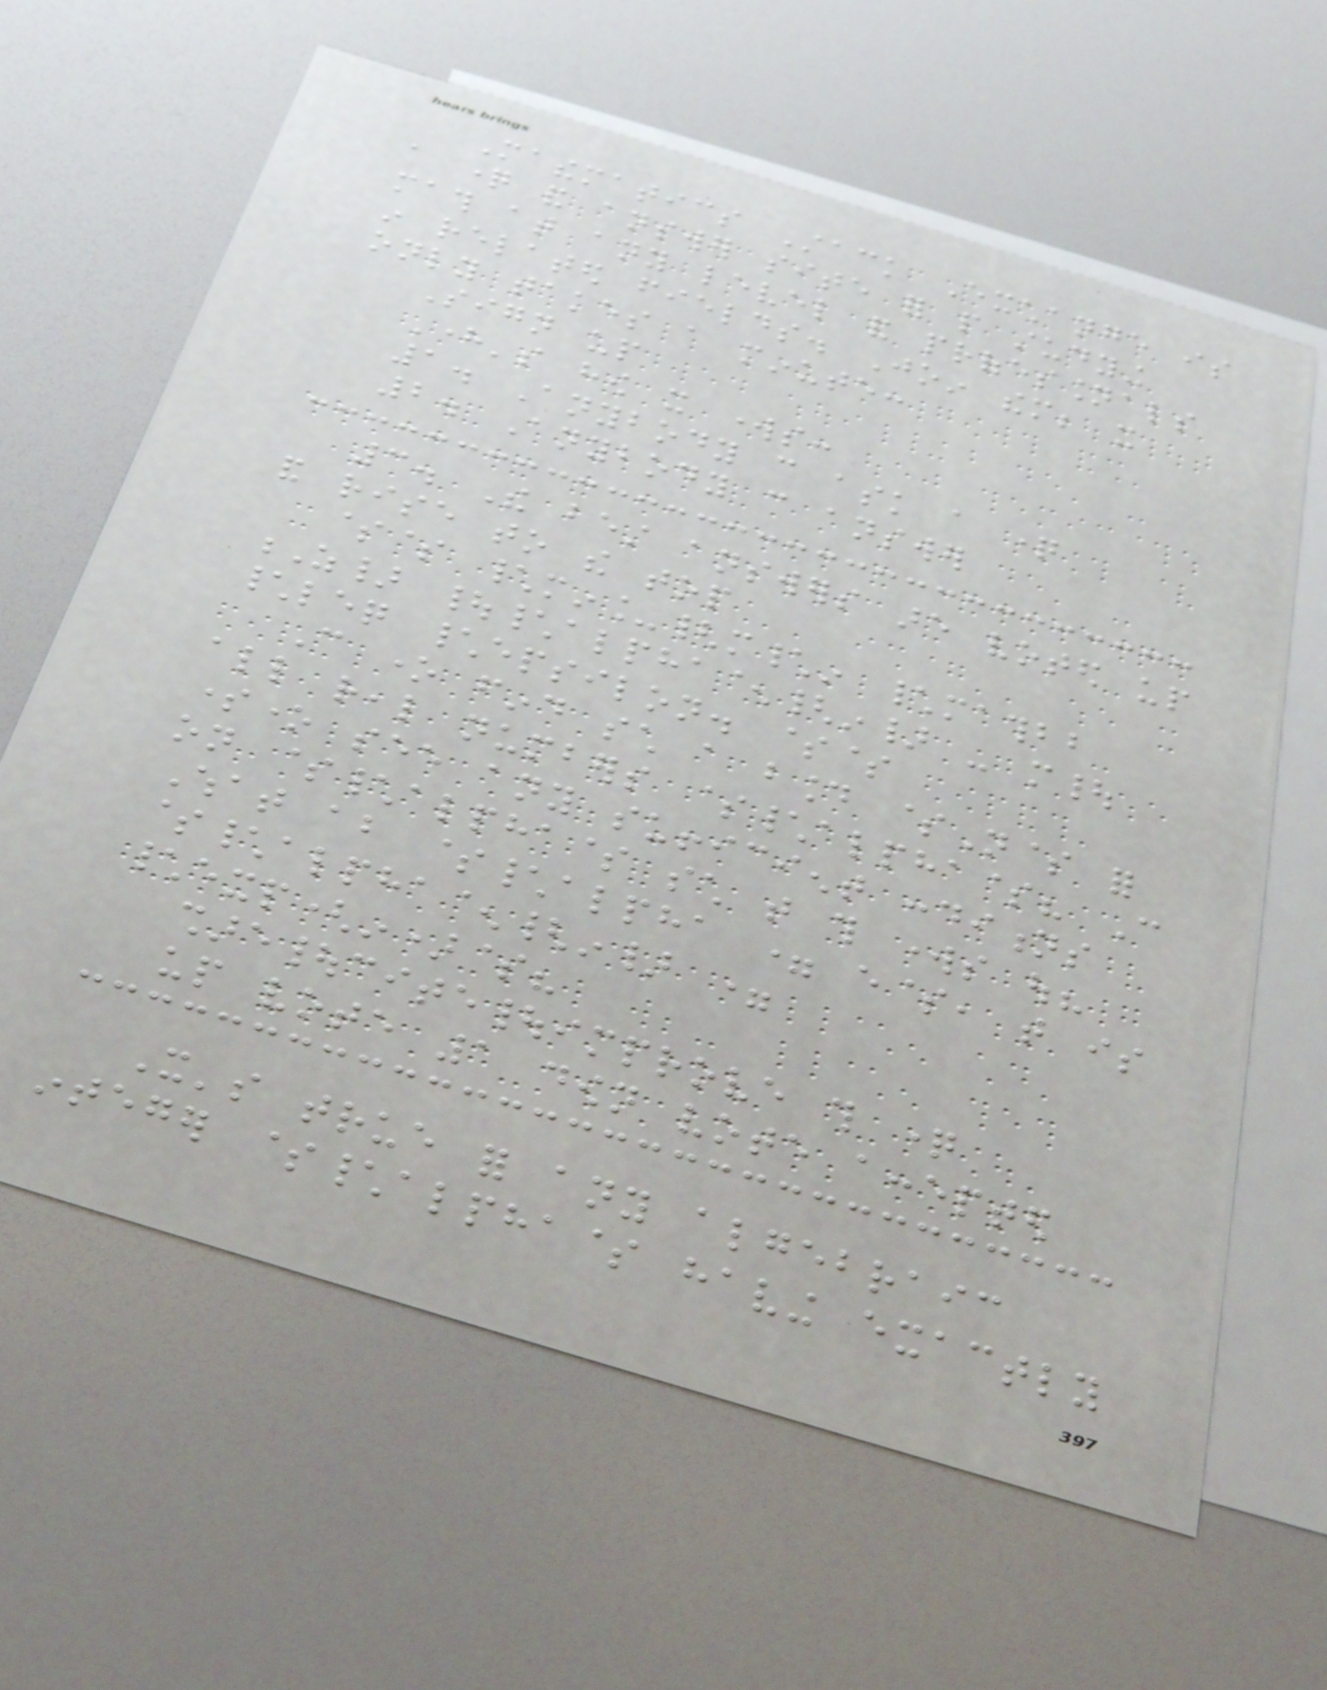Mathematics Stack Exchange is
a question and answer site for people studying
math at any level and professionals
in related fields. Join them; it
only takes a minute:
Sign up
Here's how it works:
1. Anybody can ask a question
2. Anybody can answer
3. The best answers are voted up
and rise to the top
$$ \min_{m\in \mathbb
Z} |\alpha^{in} - m|
\leq \epsilon. $$
Can one find such a bound $N$ for
all real numbers $\alpha$? Can
someone see any sufficient conditions
on $\alpha$ such that this works out?
What about $\alpha = e$, that is
$\alpha^{in} =
\exp(in)$?
share|cite|improve this question
up vote 1 down vote accepted
It's true for any algebraic
integer $\alpha$ having exactly
